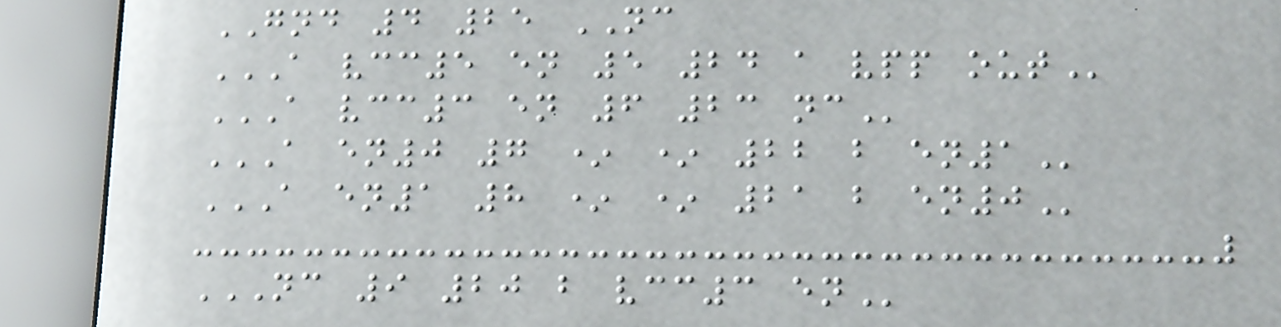GND 4 25 NC
A VCC5 EN 5 24 A VPP OUT
A VCC3 EN 6 23 NC
A EN0 7 * * 22 B EN1
A EN1 8 * * 21 B EN0
NC 9 20 B VCC3 EN
